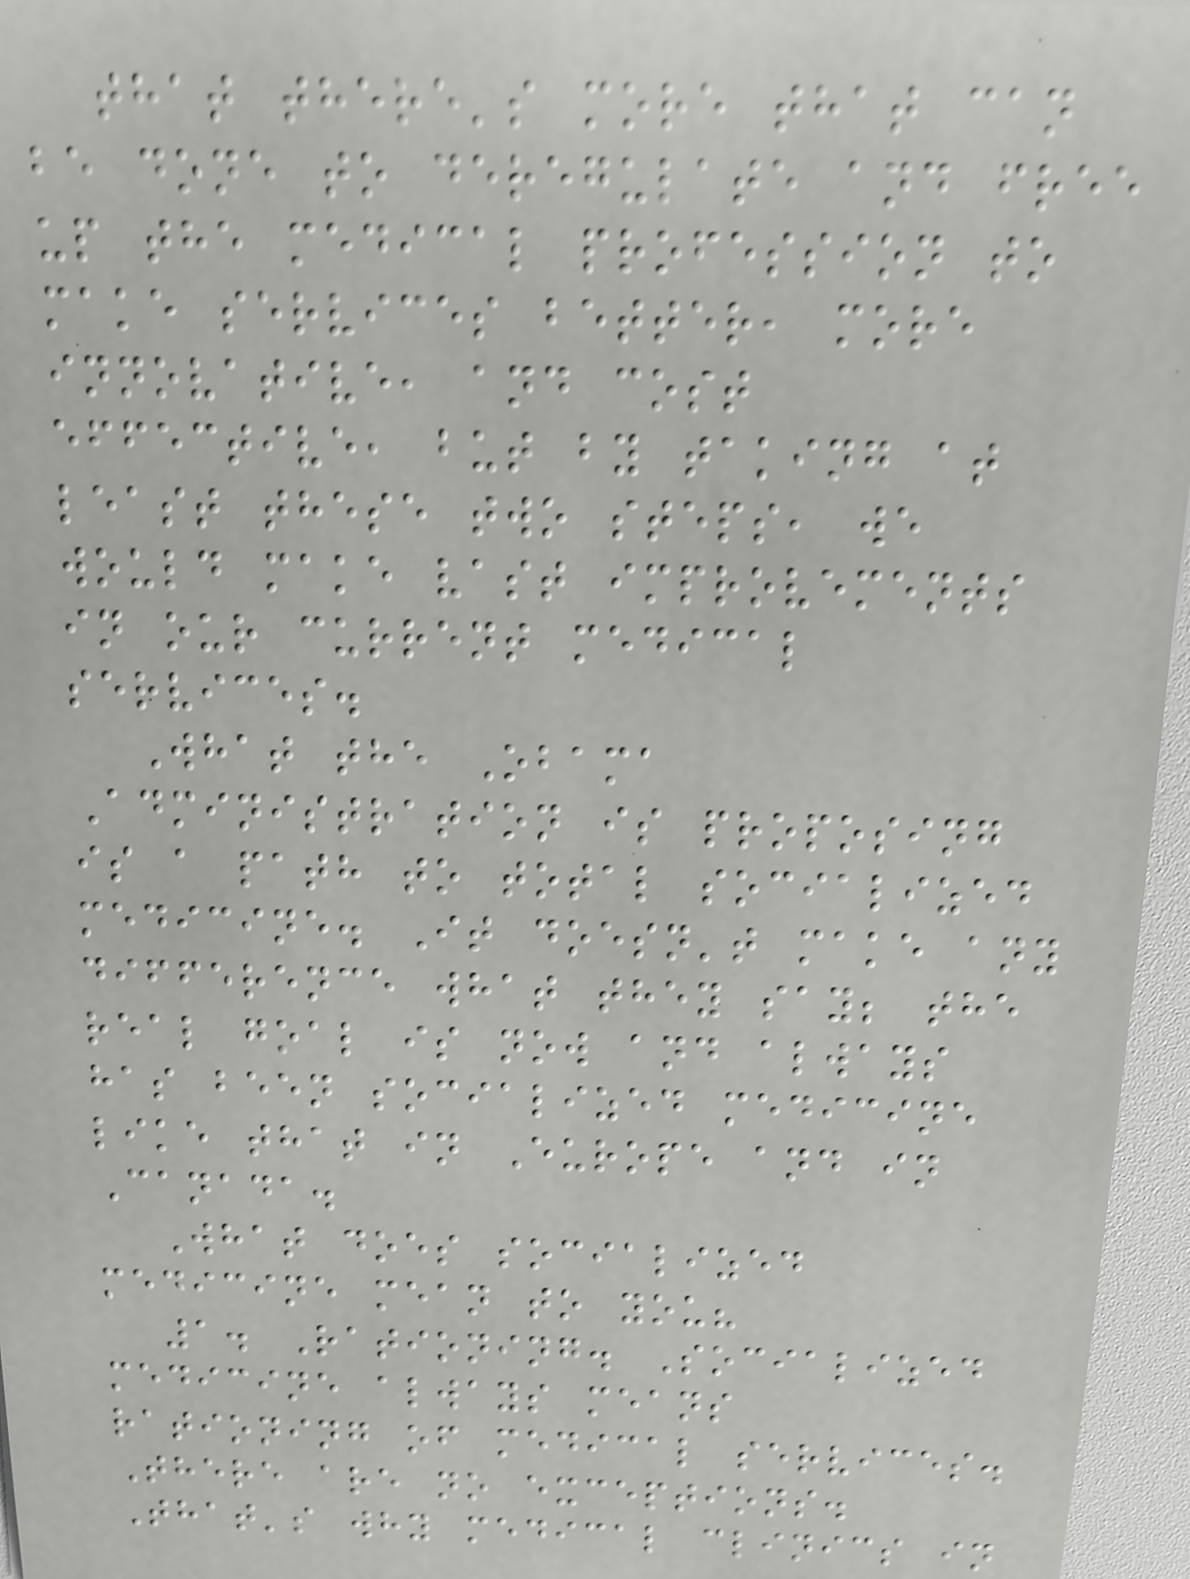that there's more that can
be done to deregulate and free
up the medical profession to
make services better, more
innovative, and cost
effective, but by taking at
least these two steps, we
would make vast improvements
in our current medical
services.
What the Obama
Administration is proposing
is a path to total socialized
medicine. It doesn't make any
difference what they say; the
real goal is now and always
has been socialized medicine
like that in Europe and in
Canada.
What does socialized
medicine mean to you?
1. Rationing. Socialized
medicine always means
rationing of medical services.
There are no exceptions.
That's why medical clinics in
